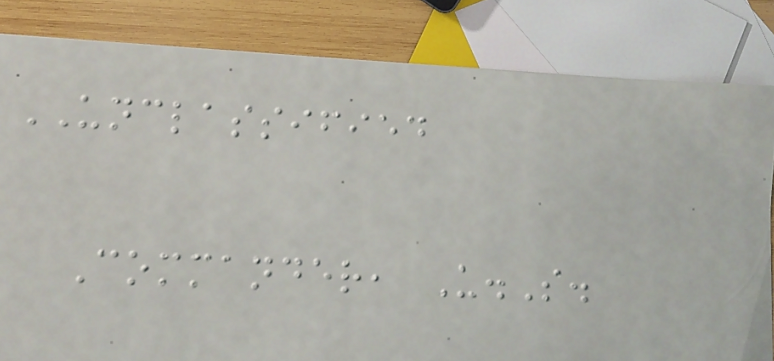UNCLASSIFIED
Commander, U.S.
